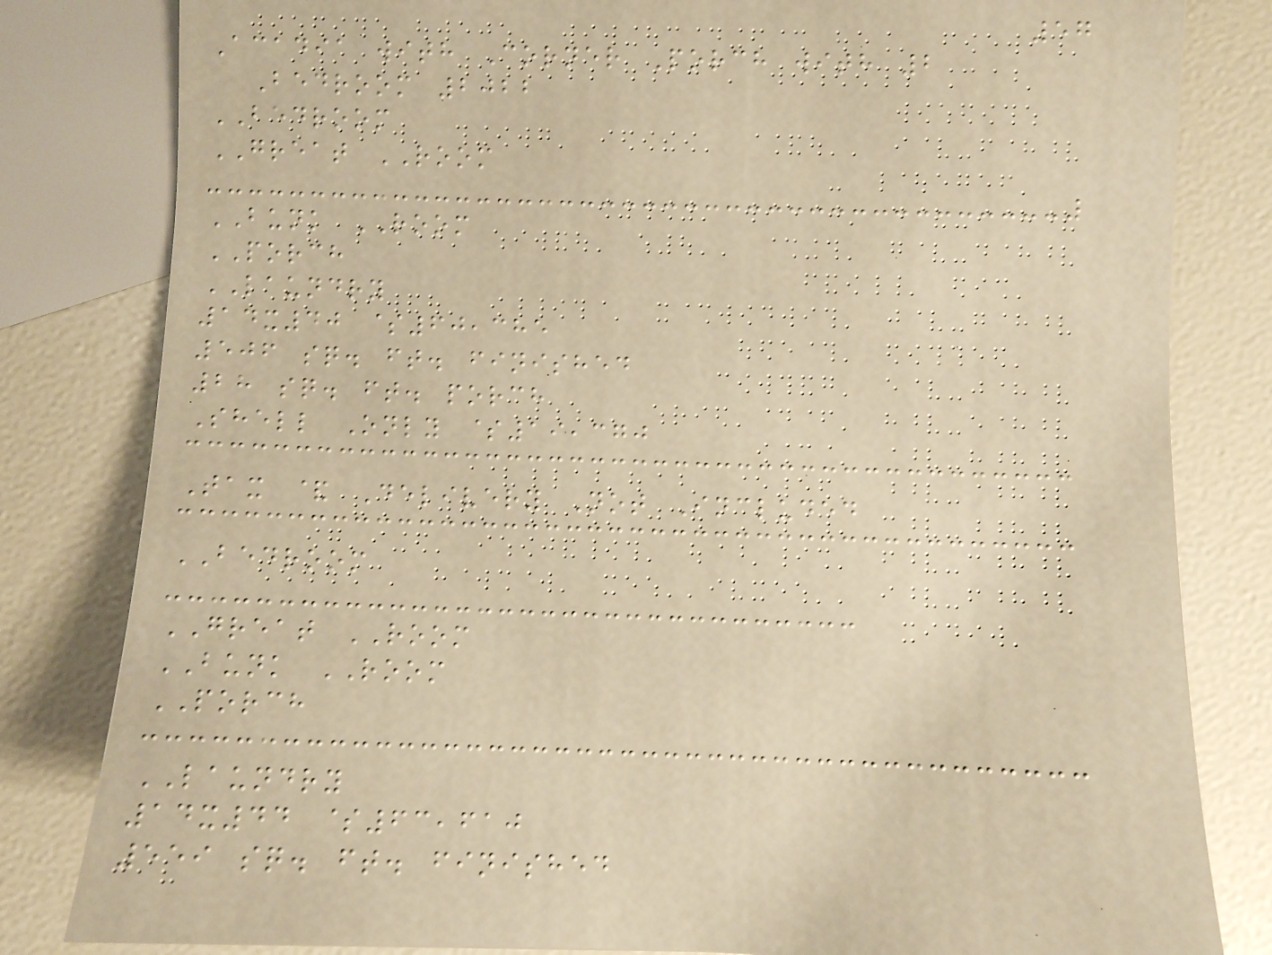57
Acadia with Corner Porch with 2
Bedroom 2022
BEDROOM
GREAT ROOM
BUNK ROOM
PORCH
LAUNDRY
14x40 $60,385
506 sq. ft. finished
28 sq. ft. porch
Shell Only $19,370
Tax & Delivery Not Included
BEDROOM
GREAT ROOM
BUNK ROOM
PORCH
LAUNDRY
14x44 $63,610
559 sq. ft. finished
